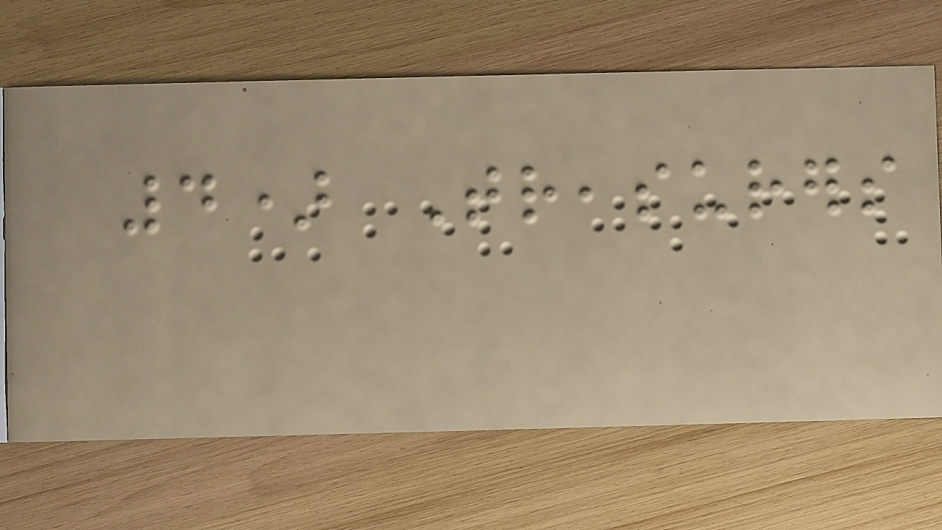4) Treasurers
